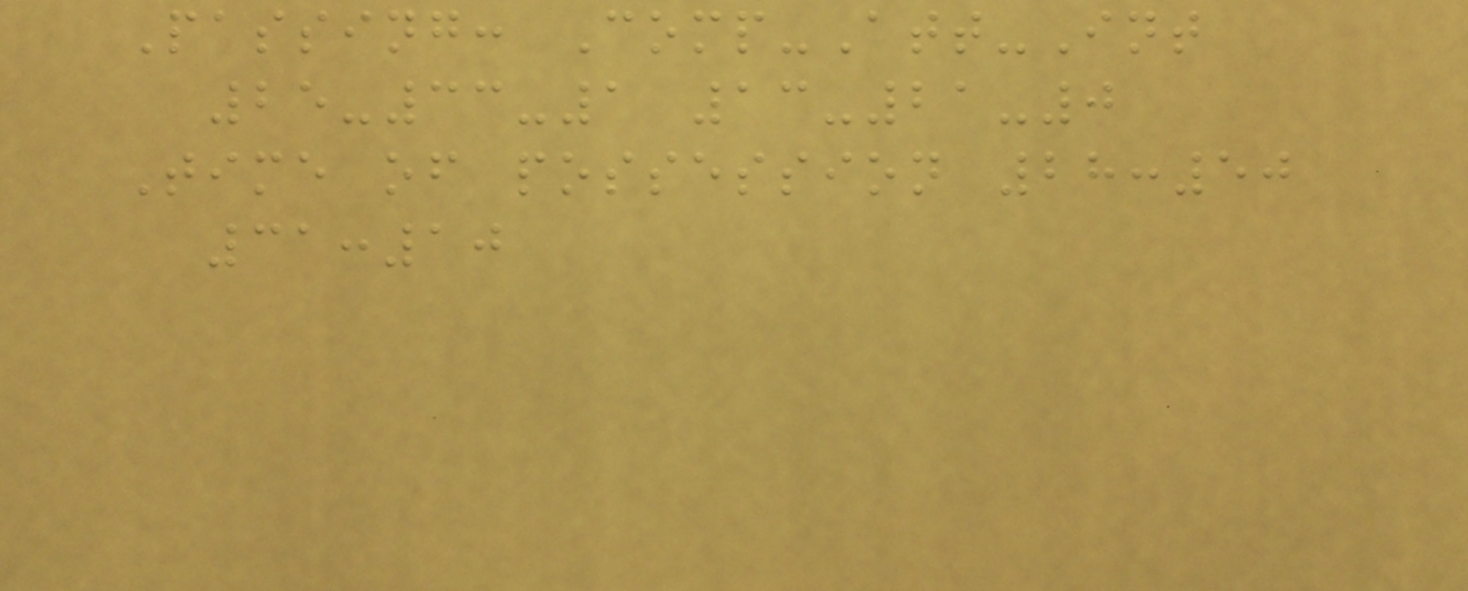Passing: Comp-Att-Int
25-33-1 13-21-0
Time of possession 28:50
31:10
